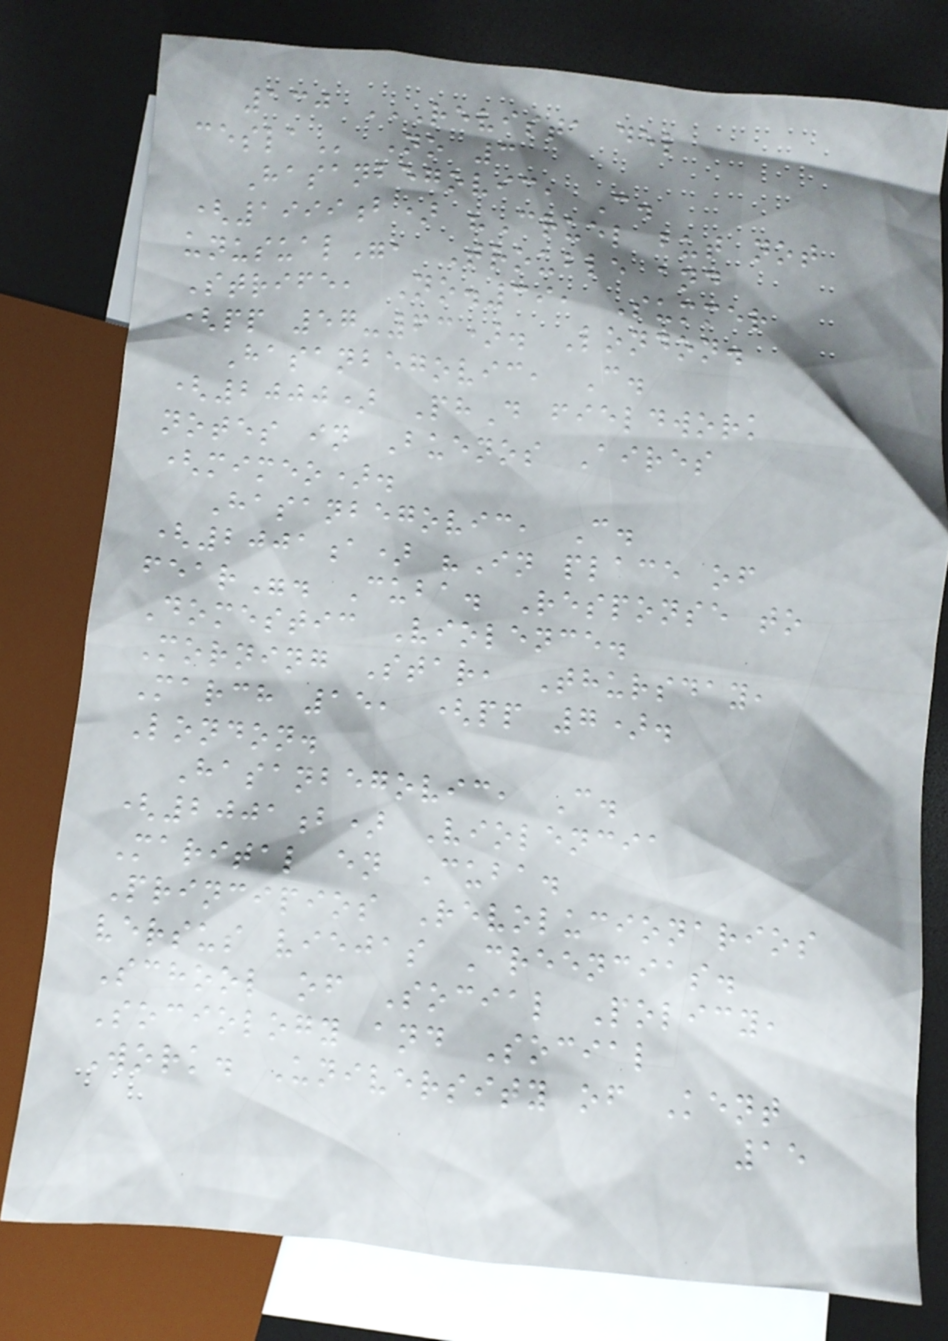130 REVISTA DEL
CESLA No 3
Hasanbegovic, C.
(1999b) "Cruel but not
unusual", Trouble and
Strife, No.39, Summer
(pp 57-63). London.
Hasanbegovic, C.
(2000) PhD fieldwork
notes in Buenos Aires
(mimeo).
Hasanbegovic, C.
(2001a) "In place of
fear". Cuba. Response to
Domestic Violence.
Morning Star, Thursday,
March 15, (pp 7).
London.
Hasanbegovic, C.
(2001b) Violencia
Marital en Cuba.
Principios Revolucionarios
versus viejas Creencias.
School of Social Policy,
Sociology and Social
Work. University of Kent
15
